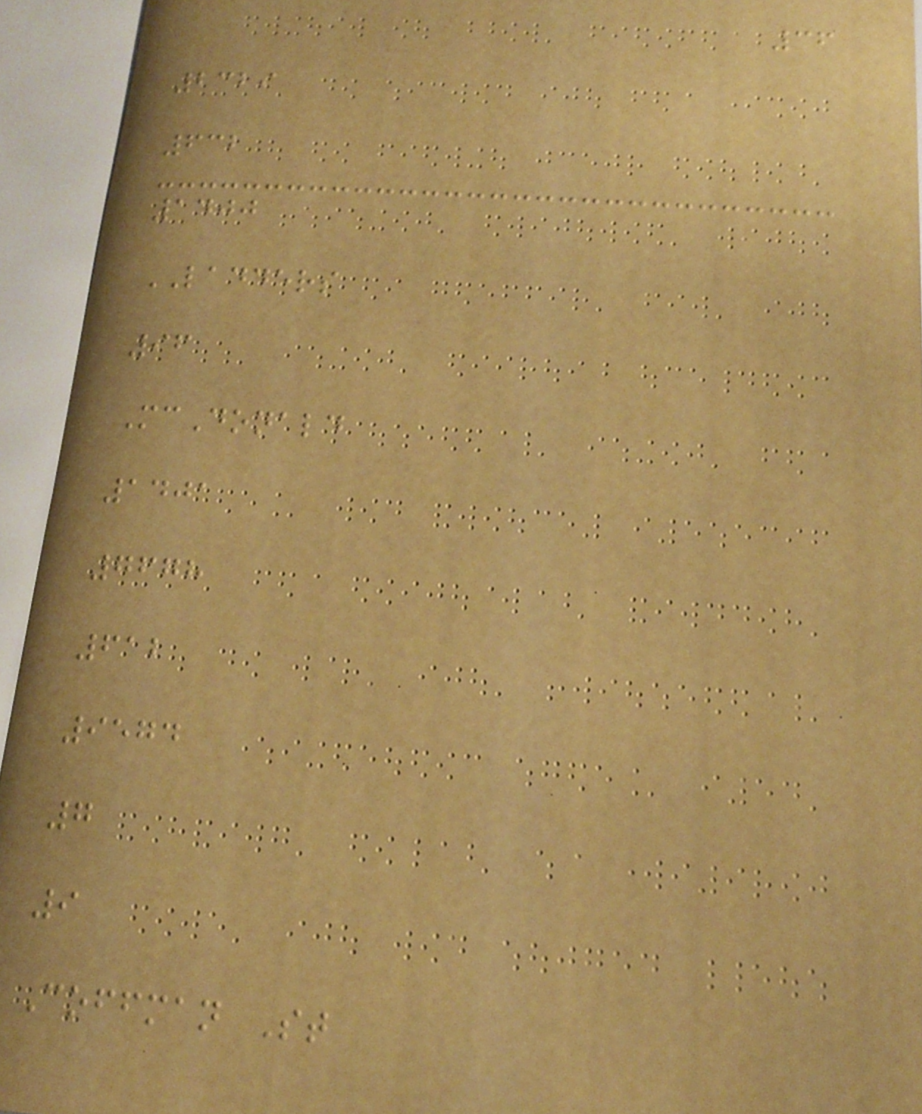36
2329
632
1400
LADDERS
96
McDonald
1401
7678
612
9574
7
9
Coffman St
